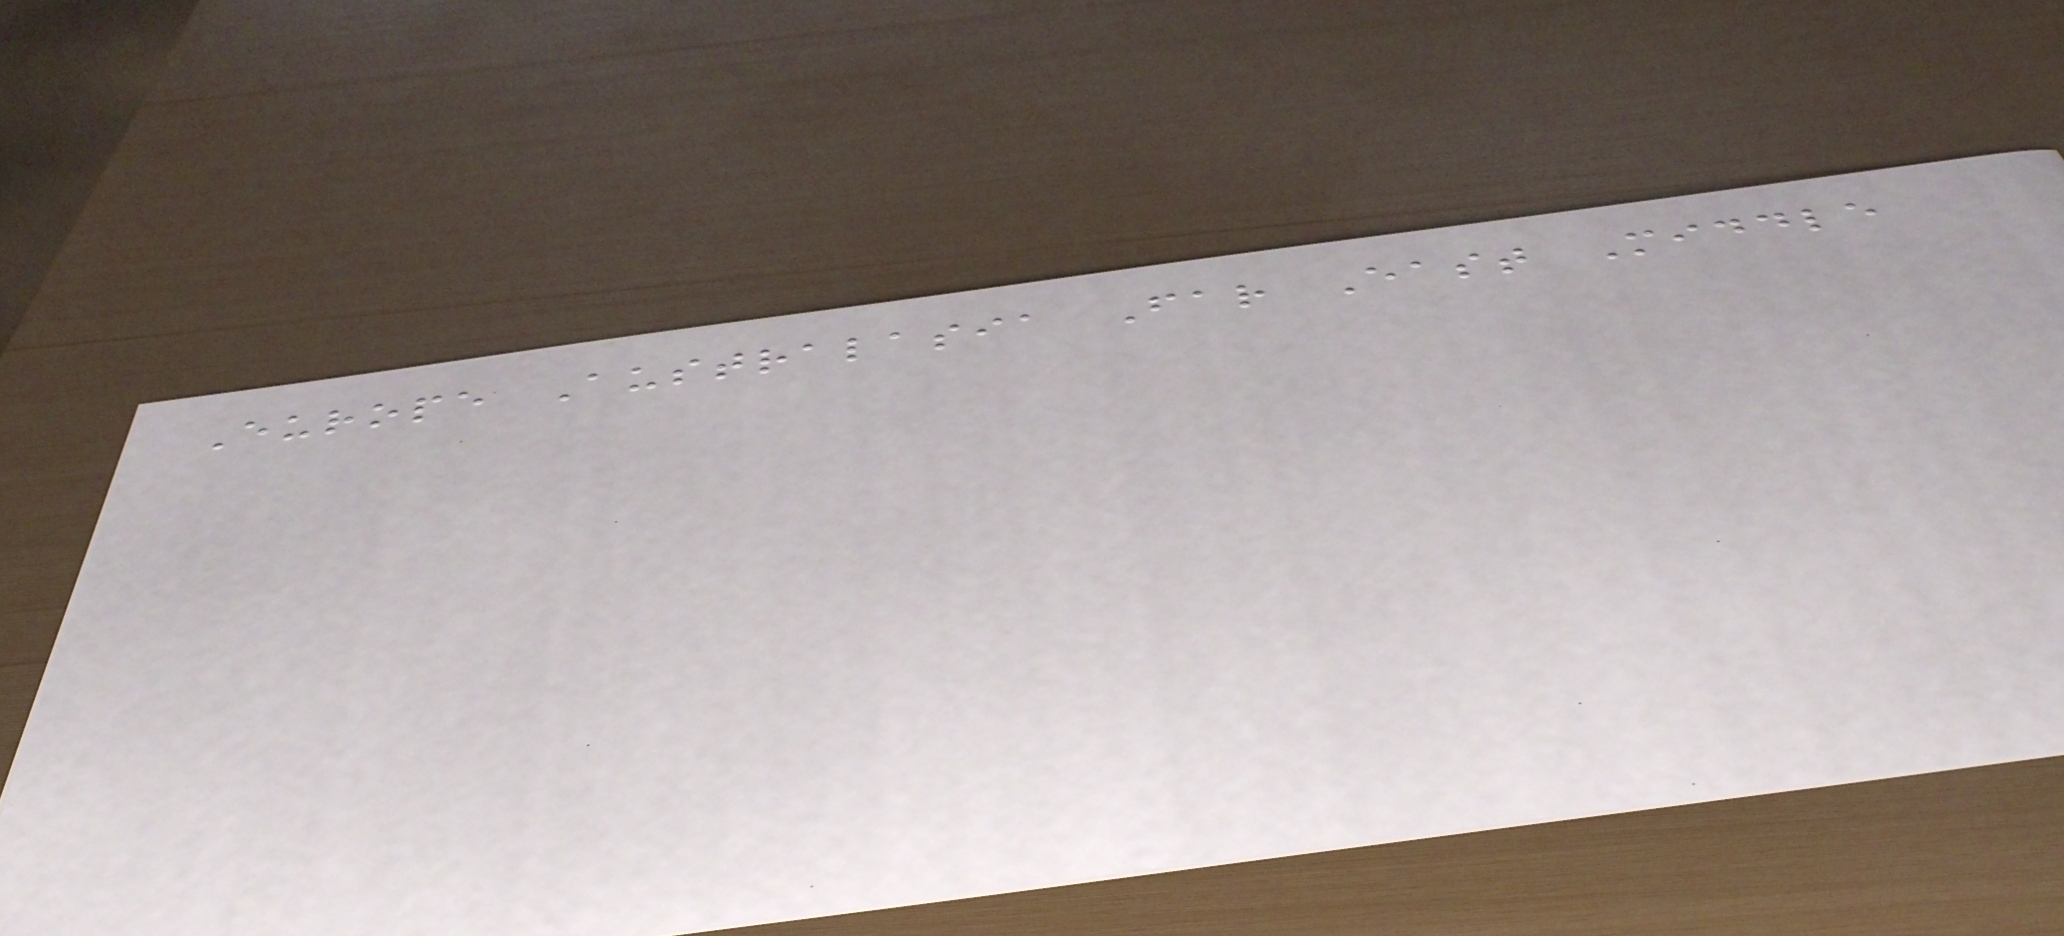Europe Australasia Far East Middle
